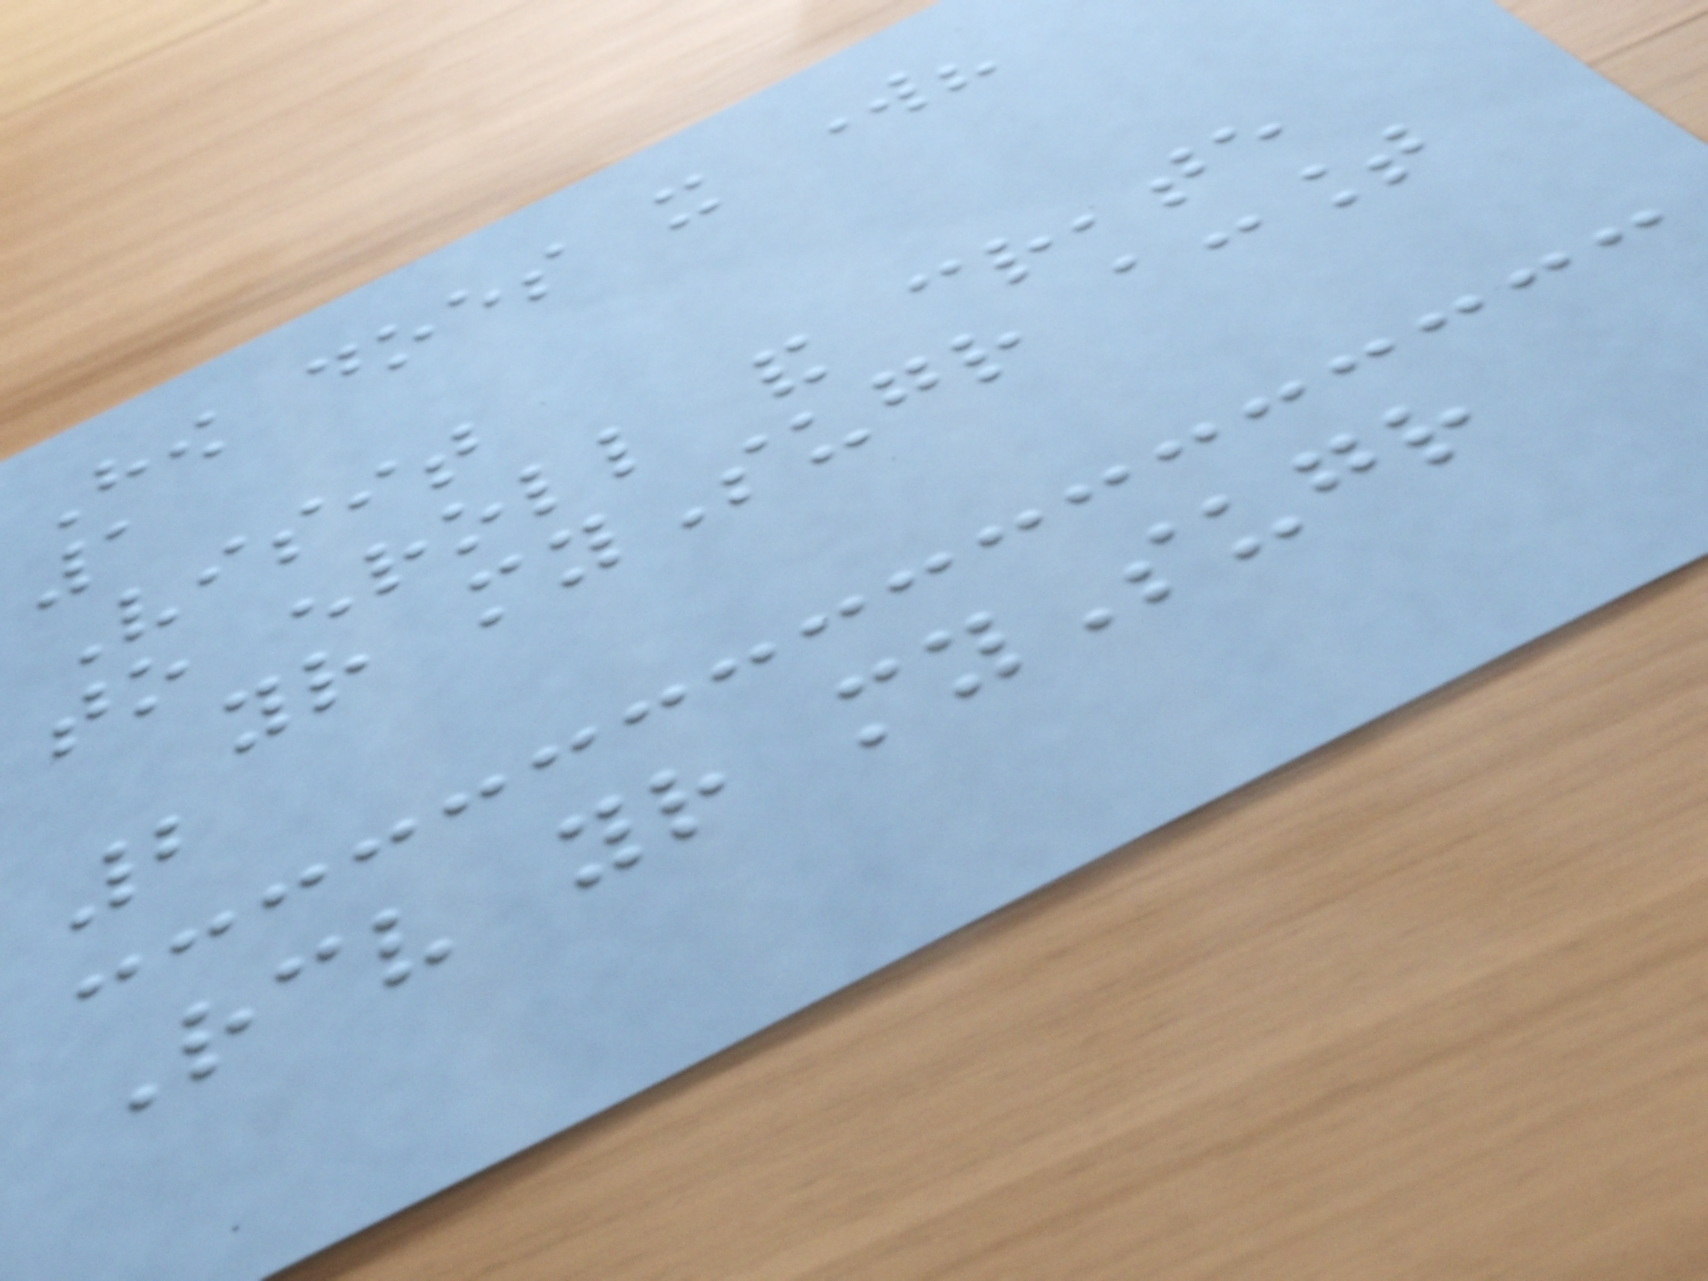How does it work?
1
Visit
to enroll and create
your mySugr account
2
Receive your mySugr
